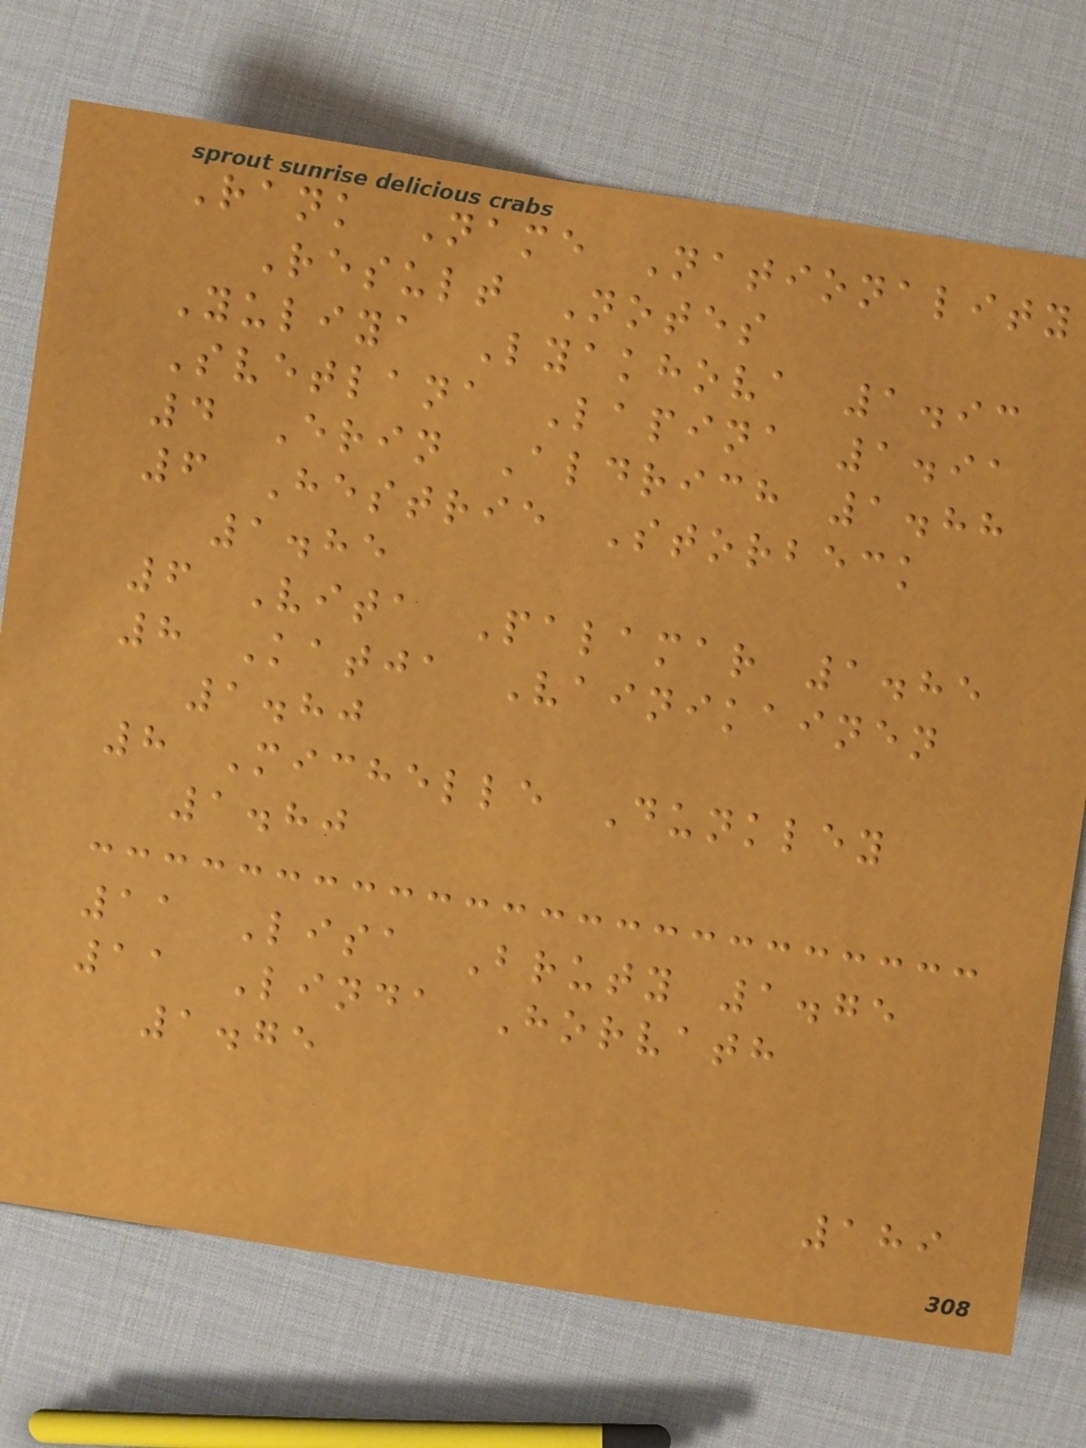Rank Name Nationality
Result Notes
Yuliya Lyakhova 1.93
Svetlana Lapina 1.91
4 Erin Aldrich 1.88
6 Hestrie Storbeck
1.85
6 Vita Palamar 1.85
8 Katja Vainikainen
1.80
8 Michelle Dunkley
1.80
11 Lisa Bruty 1.75
11 Linda Horvath
1.75
189
